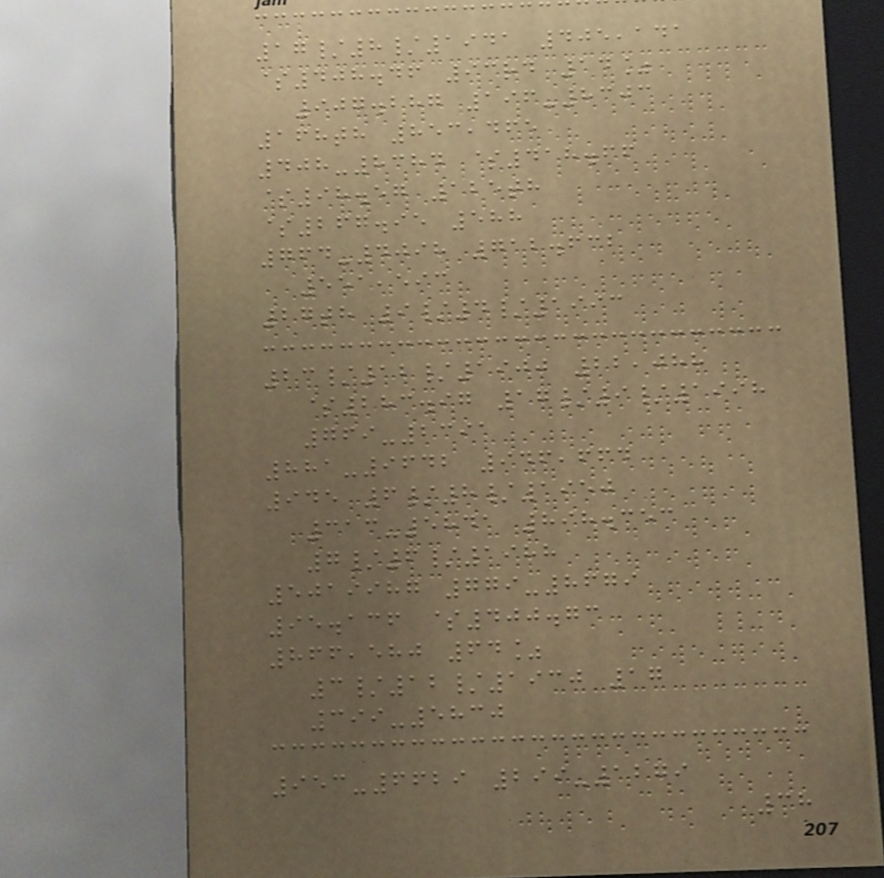17/8/1941 405,141
$408.46 93rd 14%
907.287 196-8303
168th 853,465
408-8384 $418.66
$98.57 125th
$267.95 588
764-4098 712.632
551,593
27th 9/4/1993
23/12/1900 22,088
$283.97 17/9/1998
769-2391
881-9642 946,664
945 6/8/1950
313-5841 898.353
7/6/1988
5019987 779-8679
95.136 $400.73
866,580 64%
3/12/1930 17
399-5830
953-6629 299-1279
38
